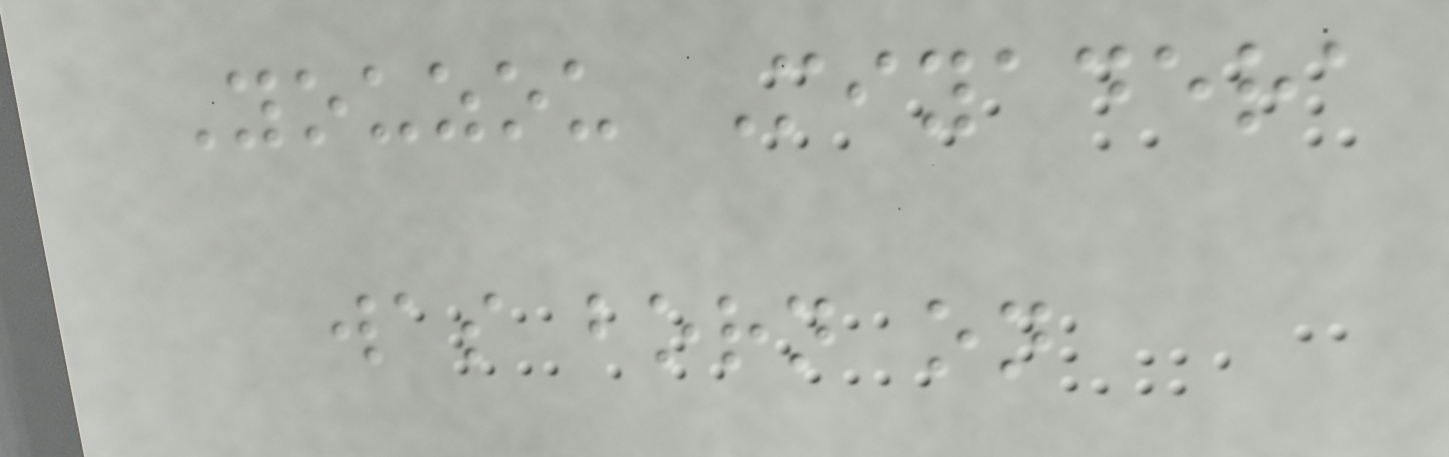Youzou Miyadera
was born on
